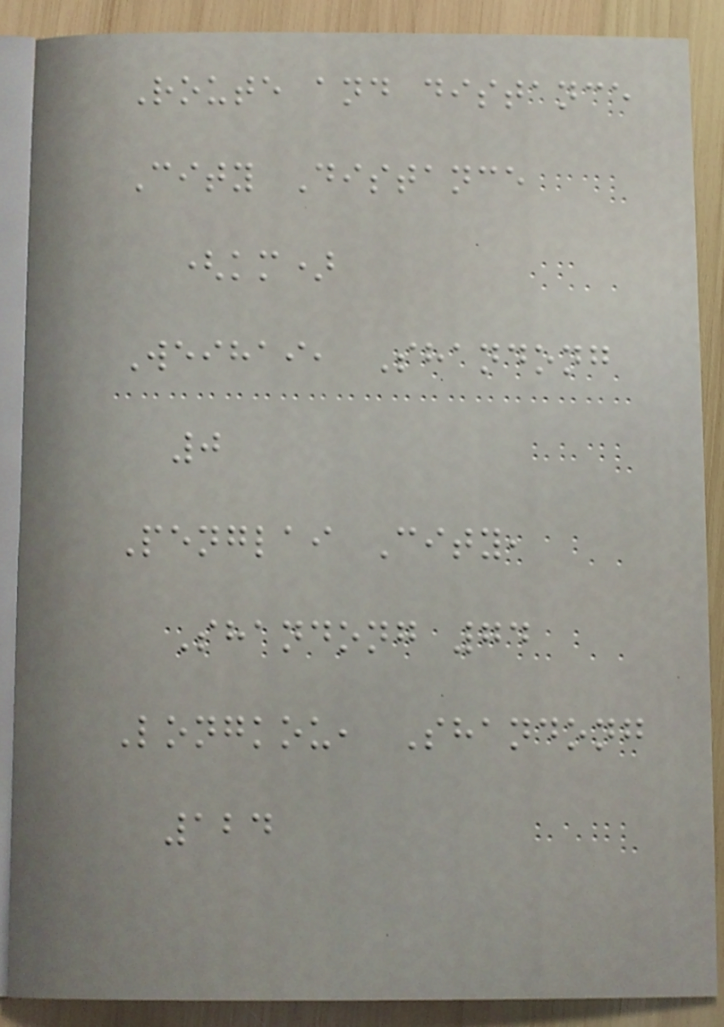Route and distance
City Distance
(km)
Weihai, Shandong
0
Penglai City,
Shandong 74
Longkou, Shandong
124
